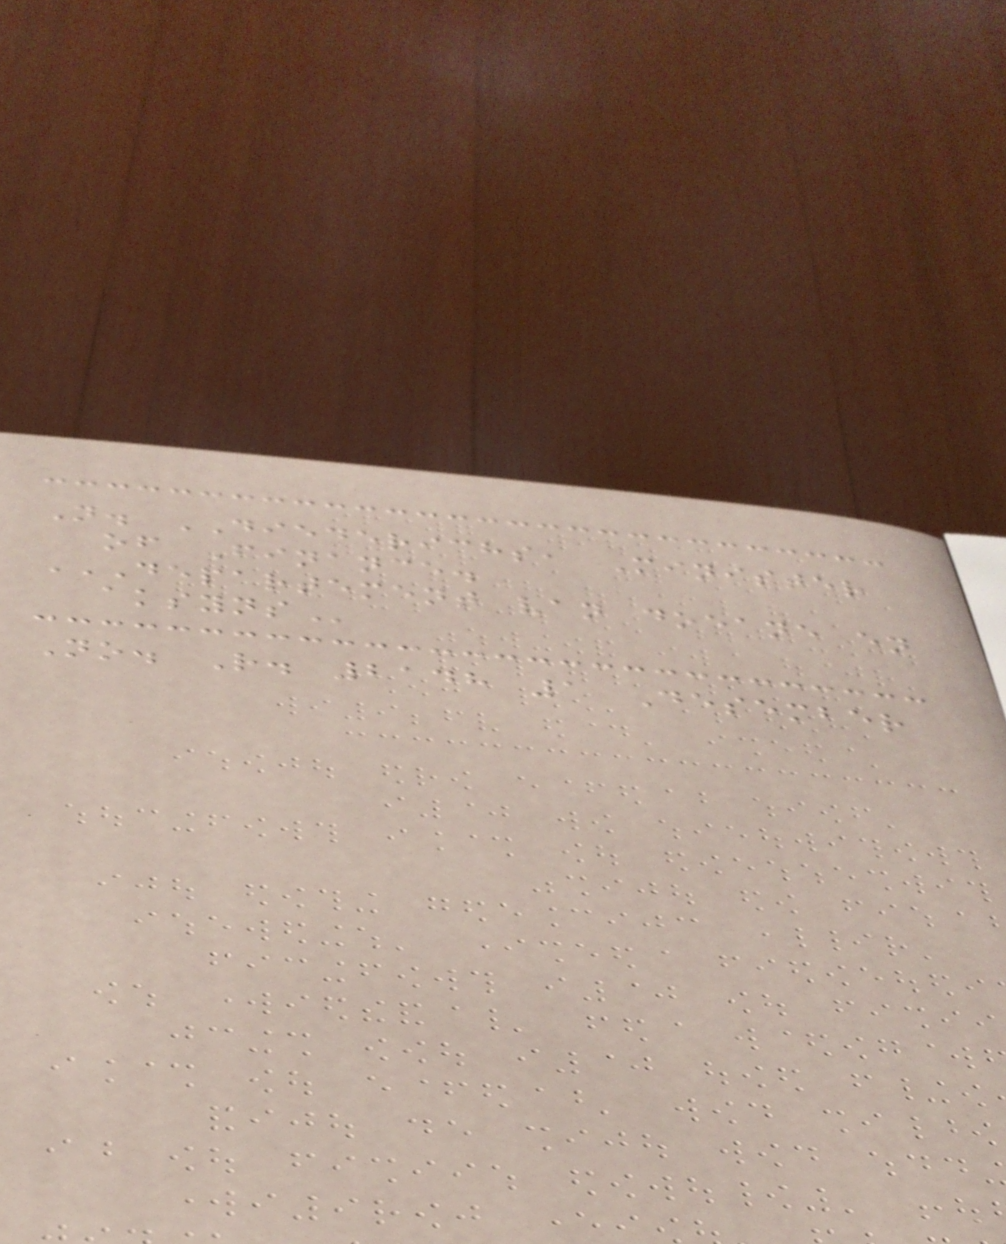N. DIEDERICHS, Minister
of Finance.
DEPARTEMENT VAN DOEANE EN
AKSYNS
No. R. 2148 1 Desember
